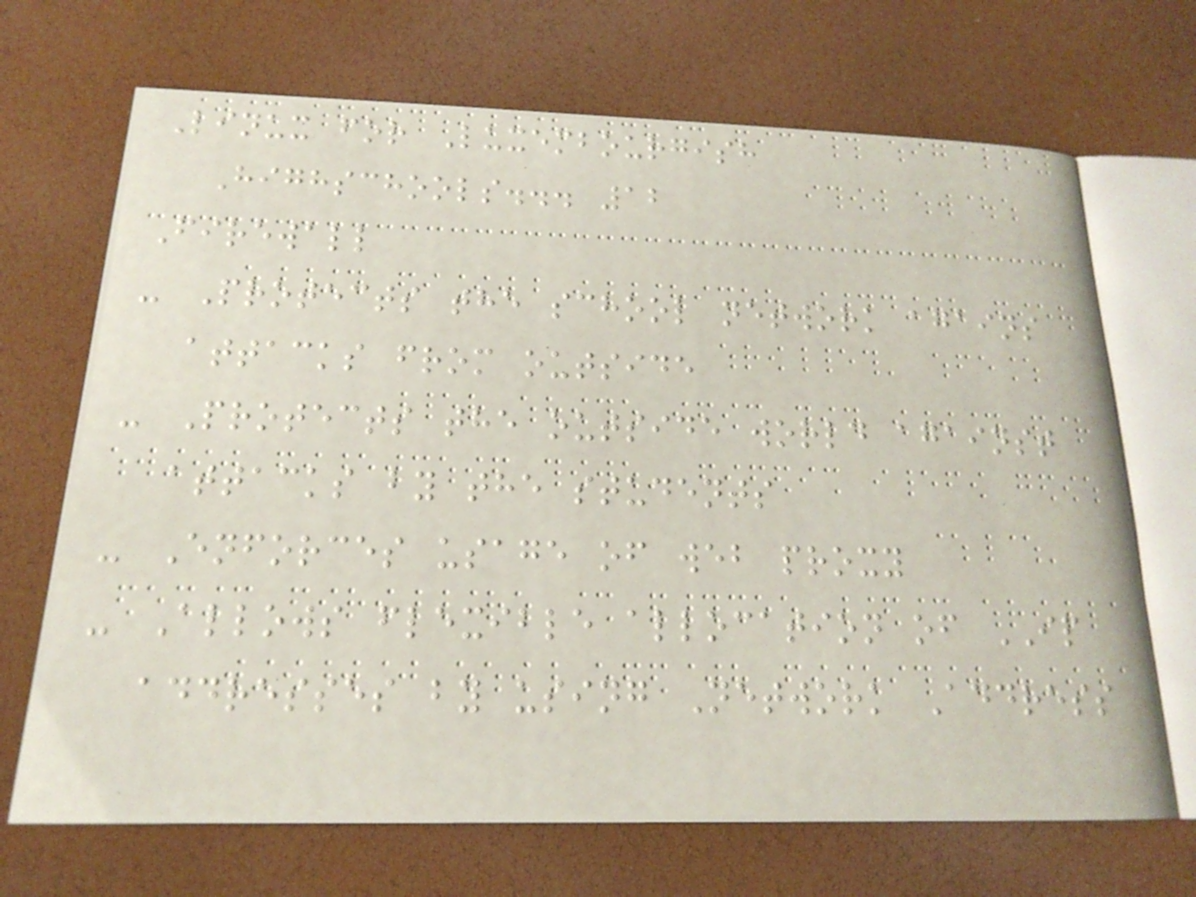Linux for Luxembourgish
Highschools... 12
Firewall
- Protects the school network agains
attacks from outside
- Protects the outside world against
attacks by the students
- Enforces usage of web proxy
- Allows flexible allocation of IP
addresses by using Network Address
